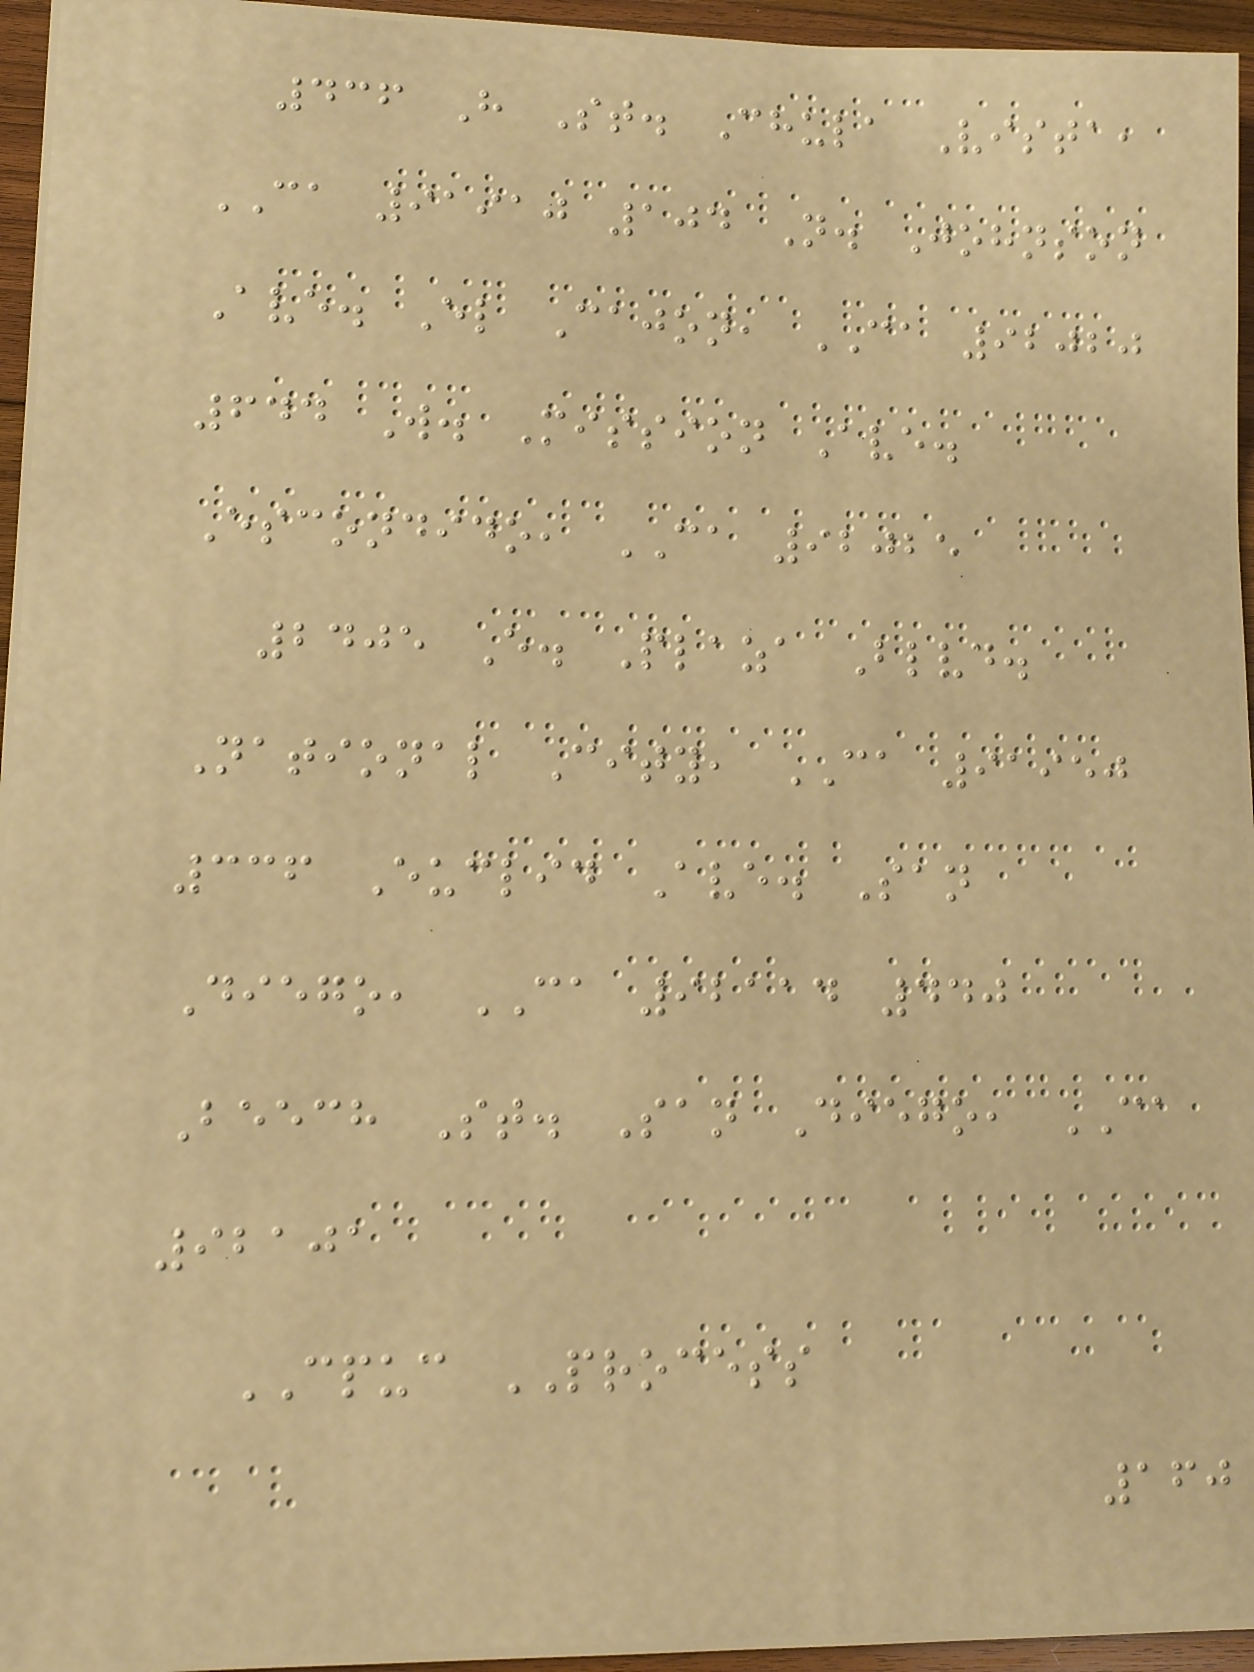436 H St. Chula Vista,
CA 91910 104 N. Johnson
Ave. El Cajon, CA 92020
644 W. Mission Ave.
Escondido, CA 92025
2405 E. Plaza Blvd.
National City, CA 91950
336 Euclid Ave. San
Diego, CA 92114 440
Beech St. San Diego, CA
92101
CPUC PROCESS
160
